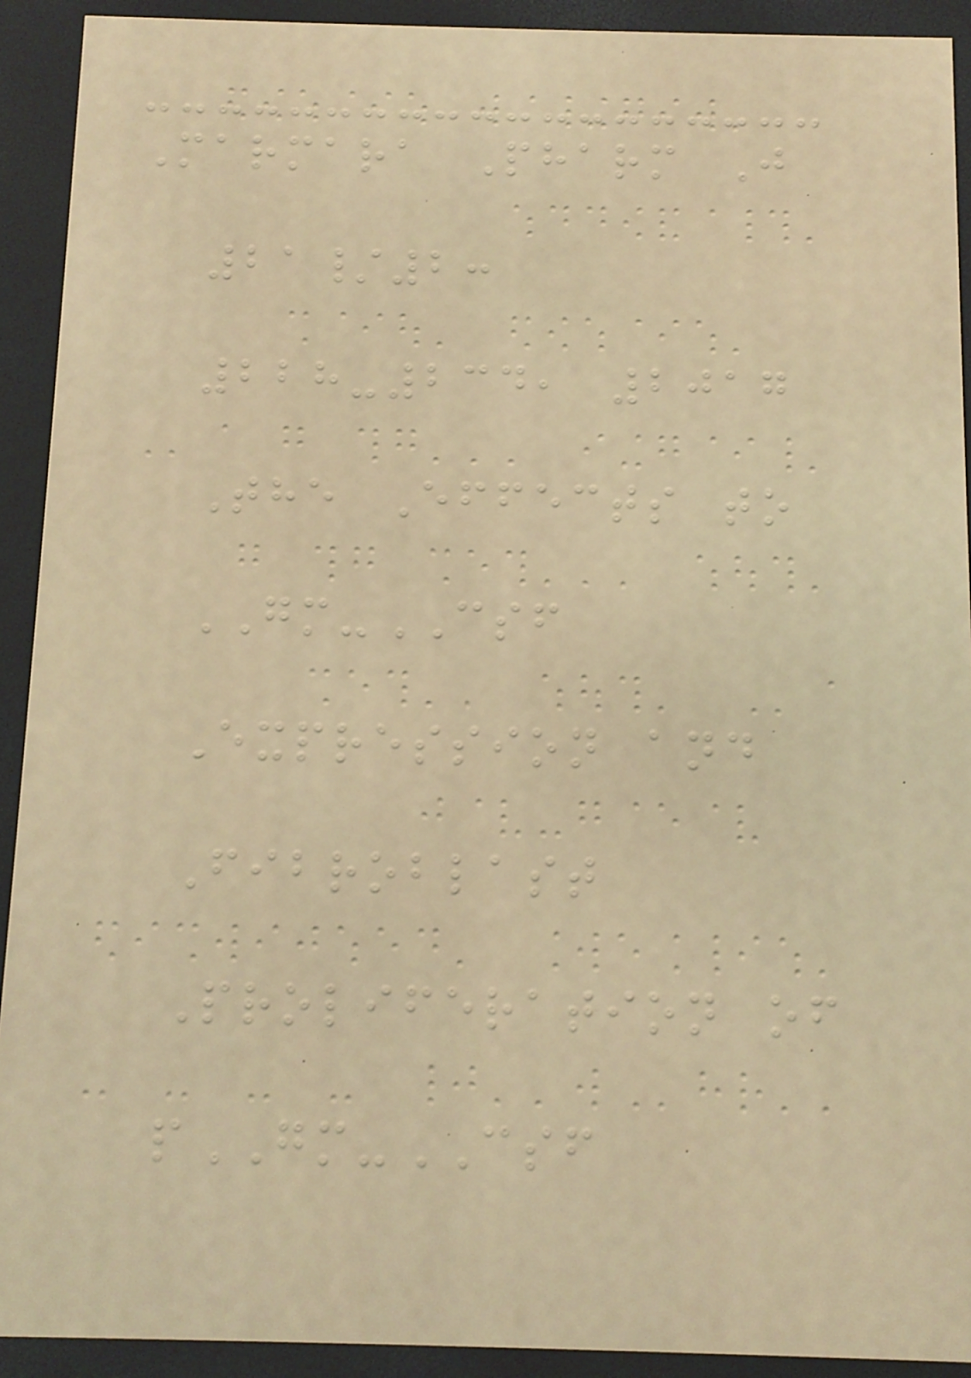Marmara Pharm J
21/2:
228-234, 2017
The Effects to
GM-CSF
Expression and
Fibroblast
Proliferation of
pGM-CSF
